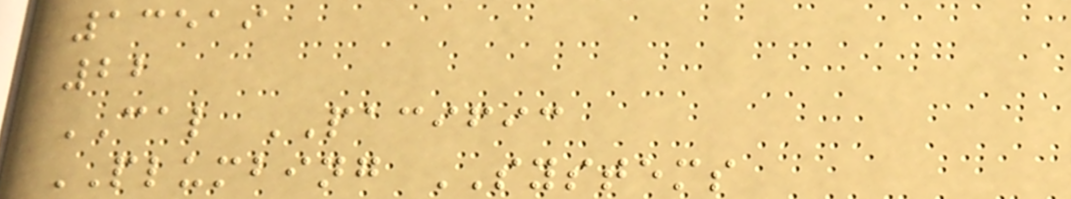13519
22
CAL PACIFIC
PLUMBING SYSTEMS
